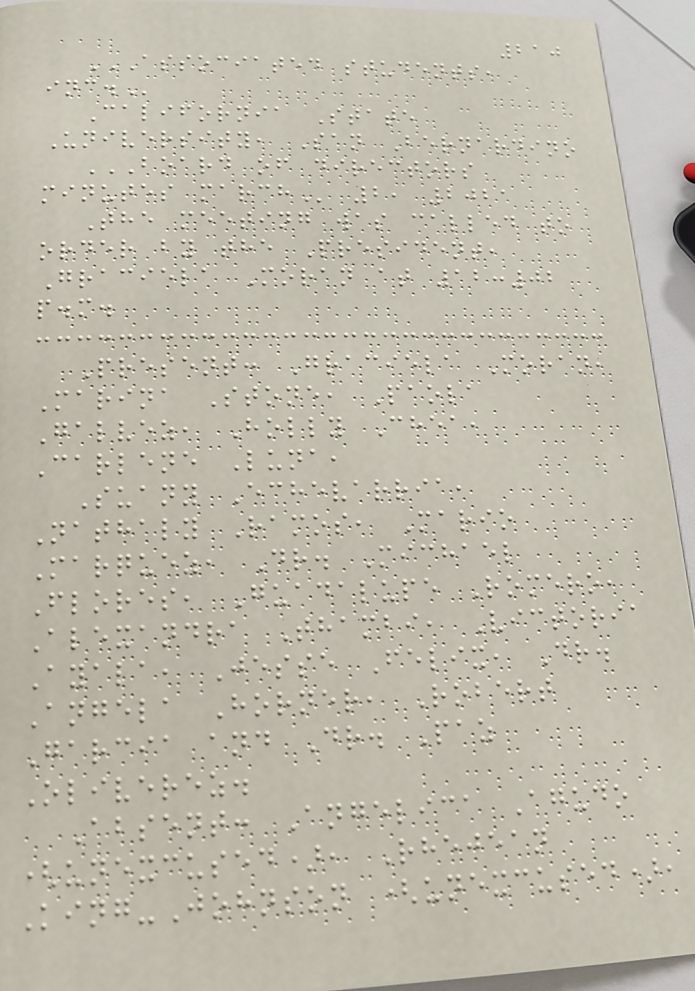210
ASSOCIATED STUDENTS,
INC.
California State
University, San Bernardino
BOARD OF DIRECTORS
MINUTES MARCH 2, 2021
The meeting was called to
order by the President,
Graciela Moran at 12:02
p.m.
Present: Graciela Moran,
Marina Stone, Paola
Galvez, Holly Chea,
Carlene Luna,
Suany Echevarria,
Nathaly Ramos, Mario
Marquez, Dr. Michael
Flores, Guadalupe Romero,
Alexandra Thambi, Victoria
Ayala, Jesse Felix, Dr.
Angela Horner, Robert
Garcia and Dr. Paz
Oliverez.
Absent: Angelica Agudo
(unexcused), Rhejean
King-Johnson (unexcused),
